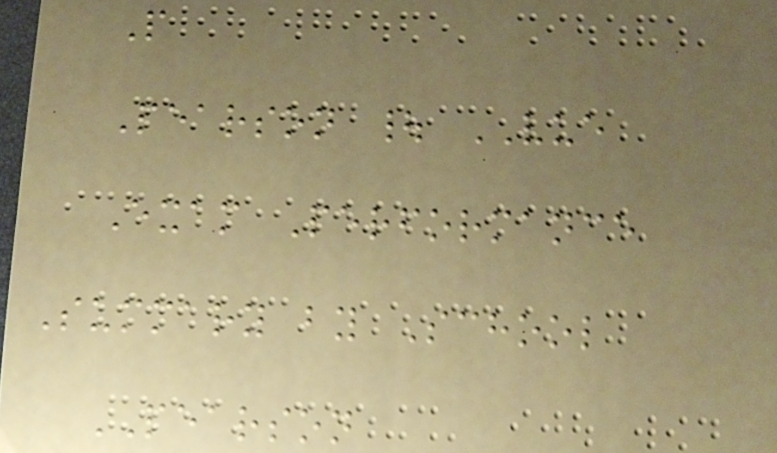P
Pearson | VUE
Exam Performance
Summary by School
PEARSON
